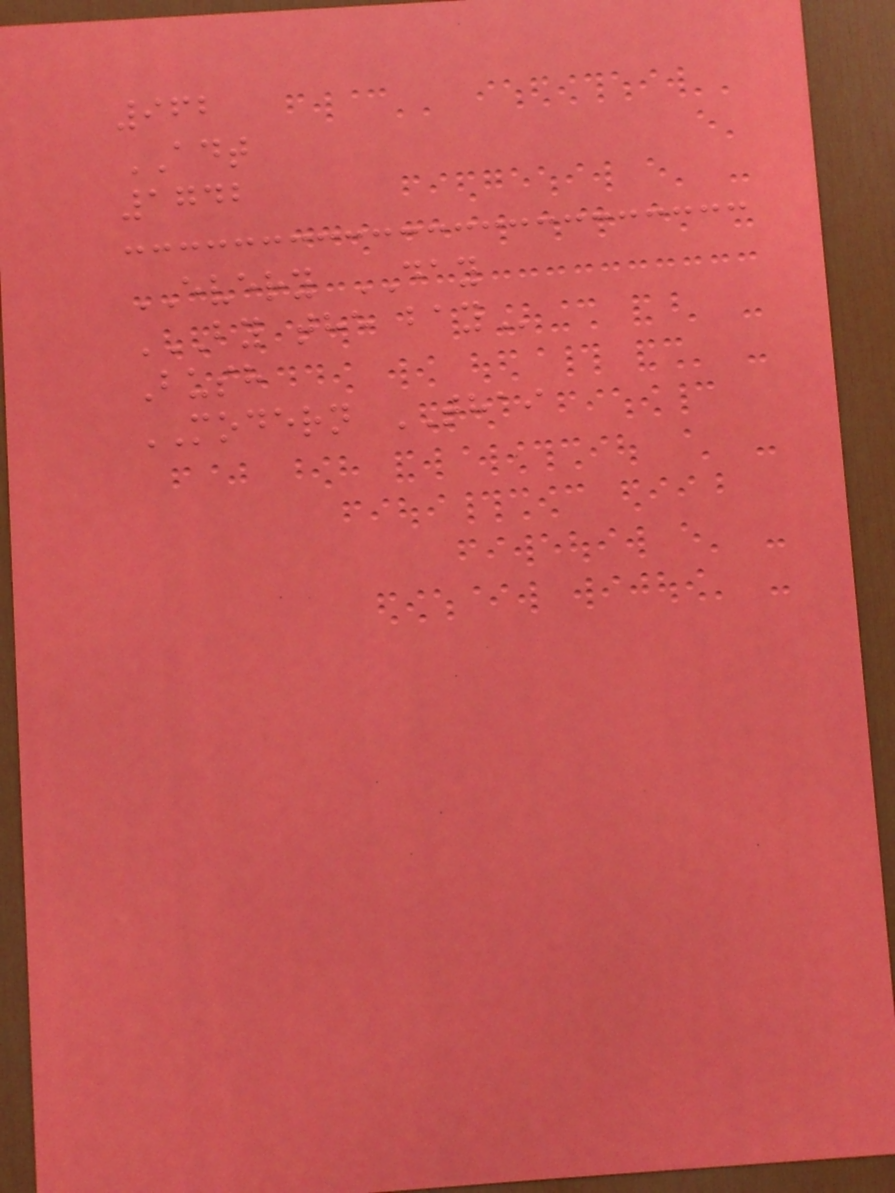962
ADT
1742
EVERY DAY
BY THE BAY
Bush
MODERN THAI
